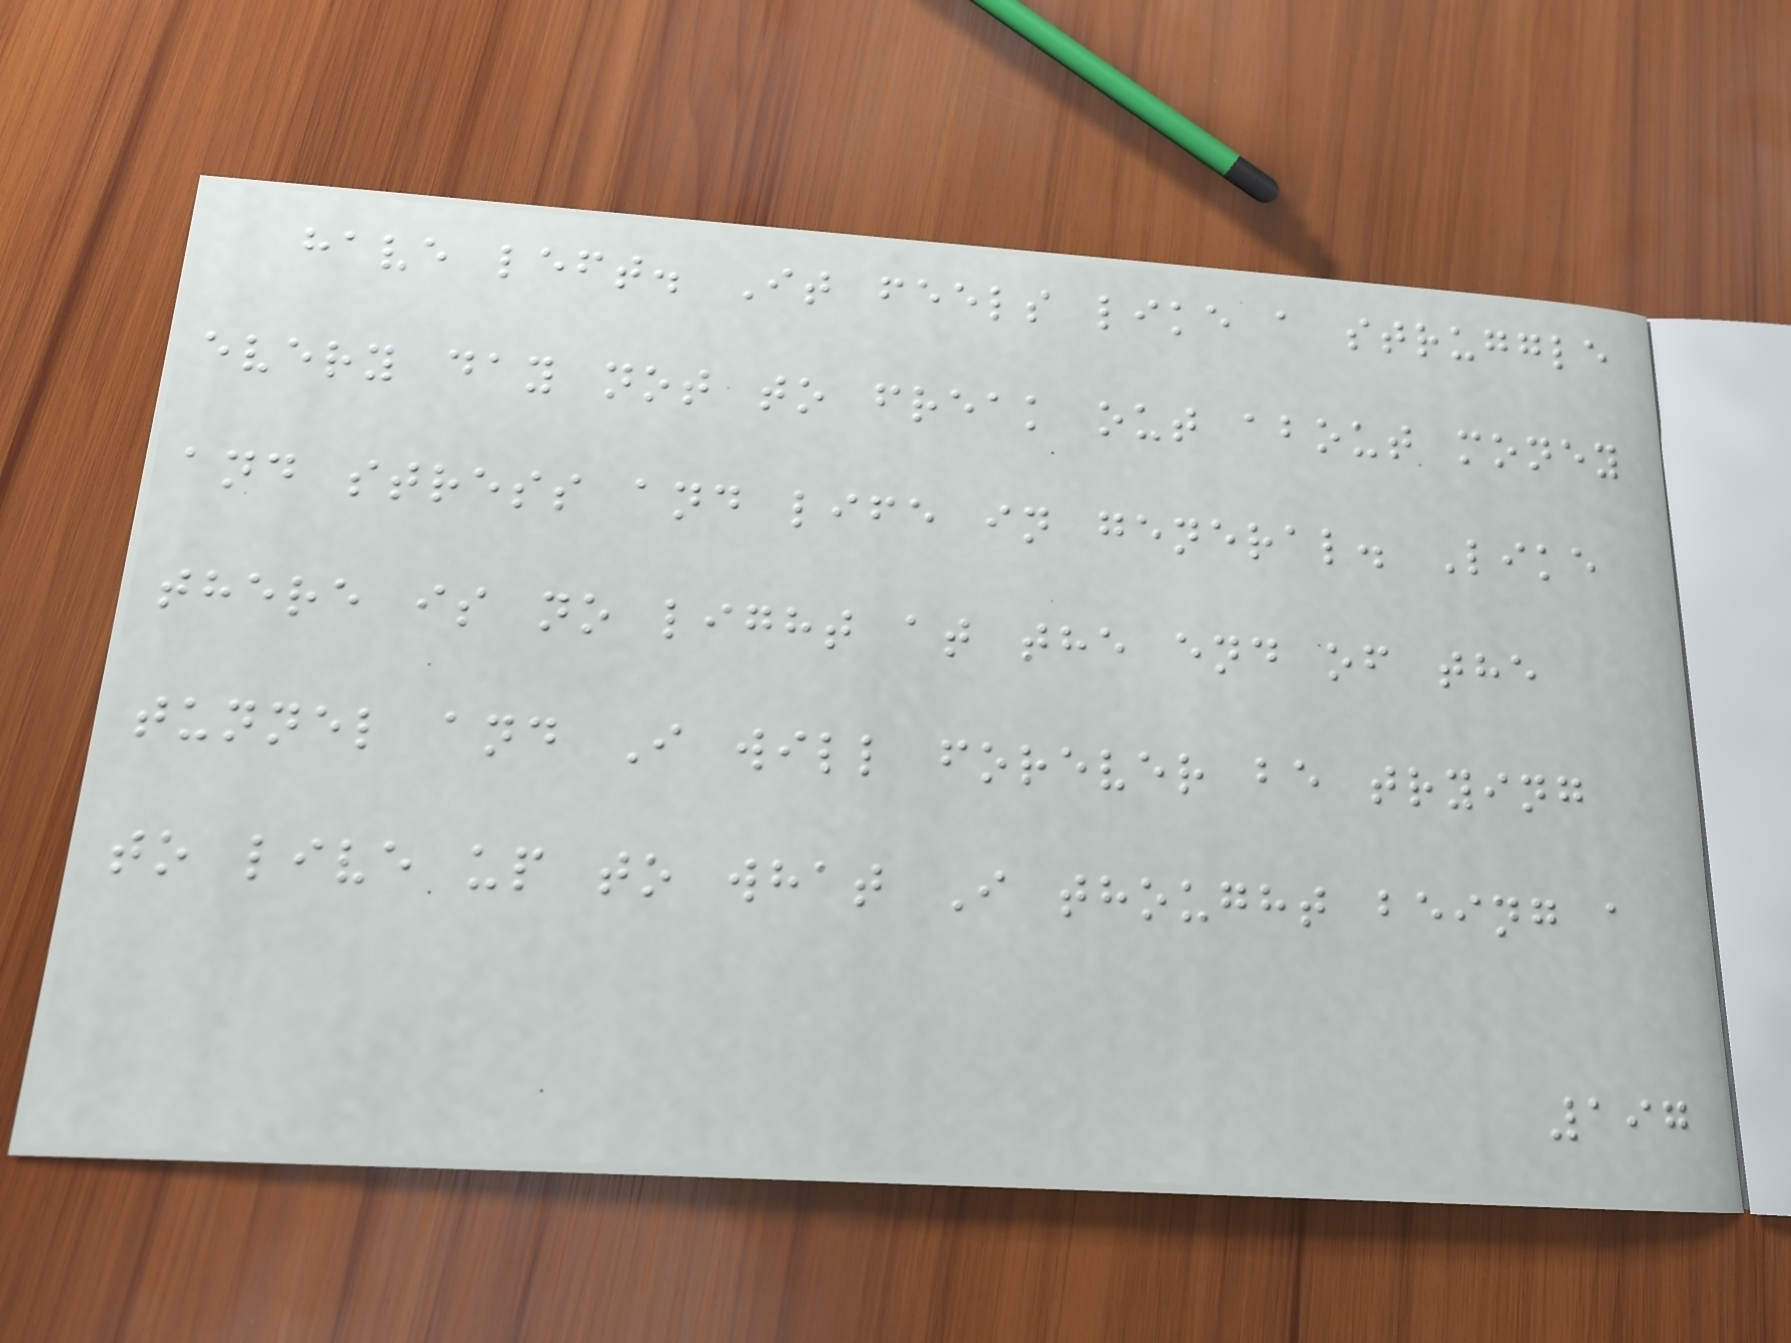have left. It feels like a struggle
every day not to freak out about money
and stress and life in general. Like
there is no light at the end of the
tunnel and I will forever be trying
to live up to what I thought being a
197
